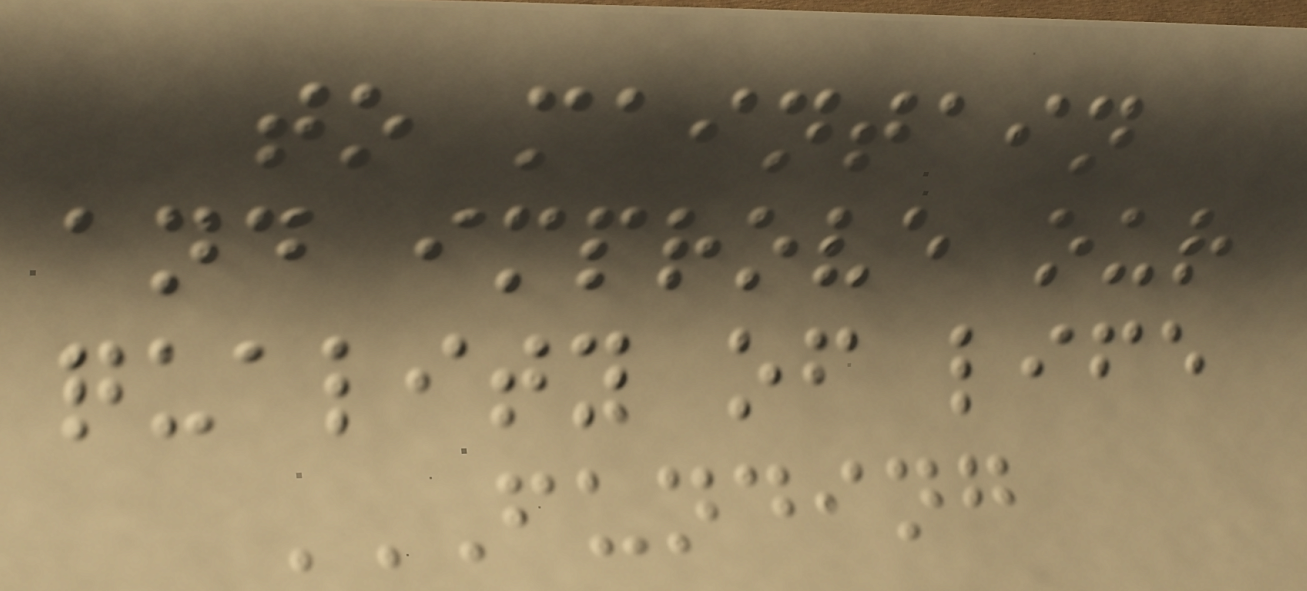to maintain
and improve our
quality of life
FUNDING
